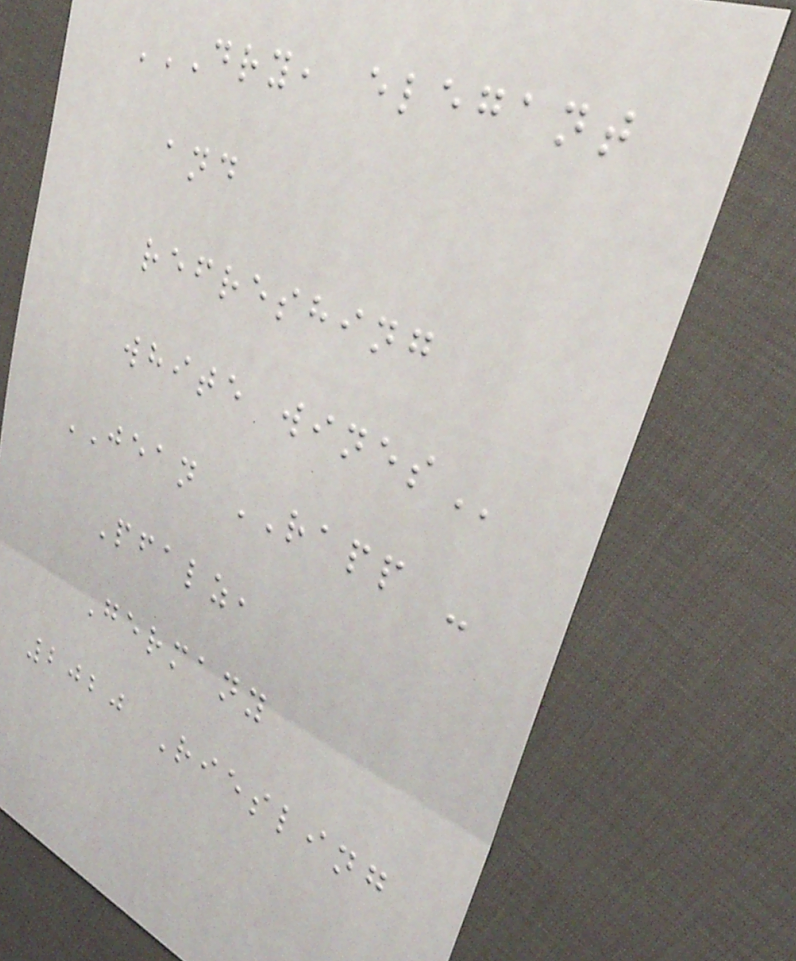DRY, ELEGANT
AND
REFRESHING
WHITE WINES
JEAN RAPP -
Pfalz,
Germany
2020 Riesling
